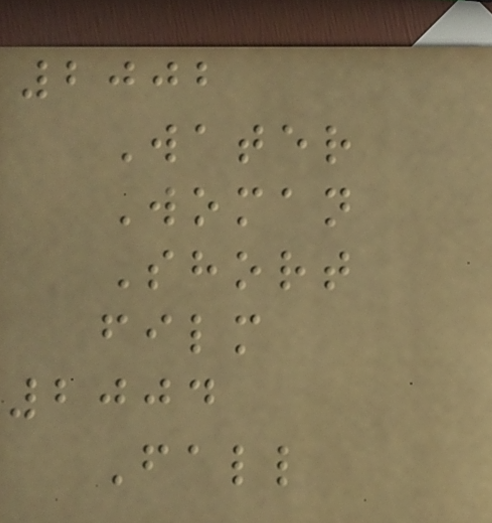2002
Water
Woman
Short
film
2004
Fall
